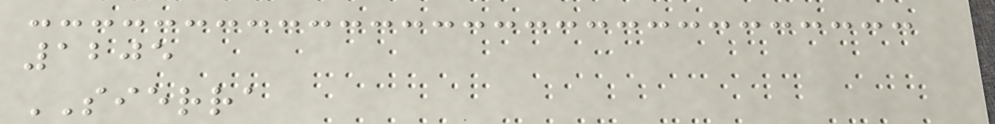1205
SIERRA
